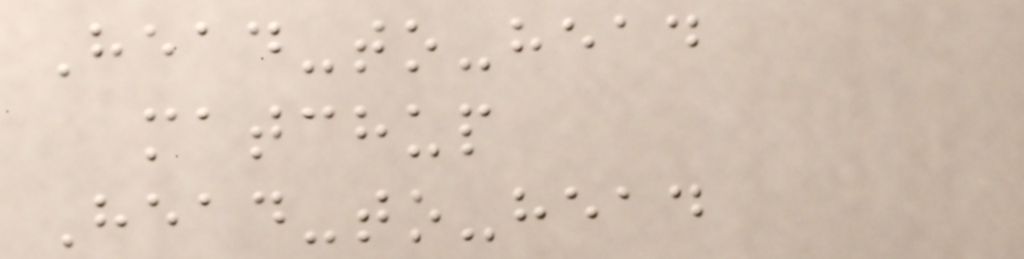Head-to-head
matchup
Head-to-head
